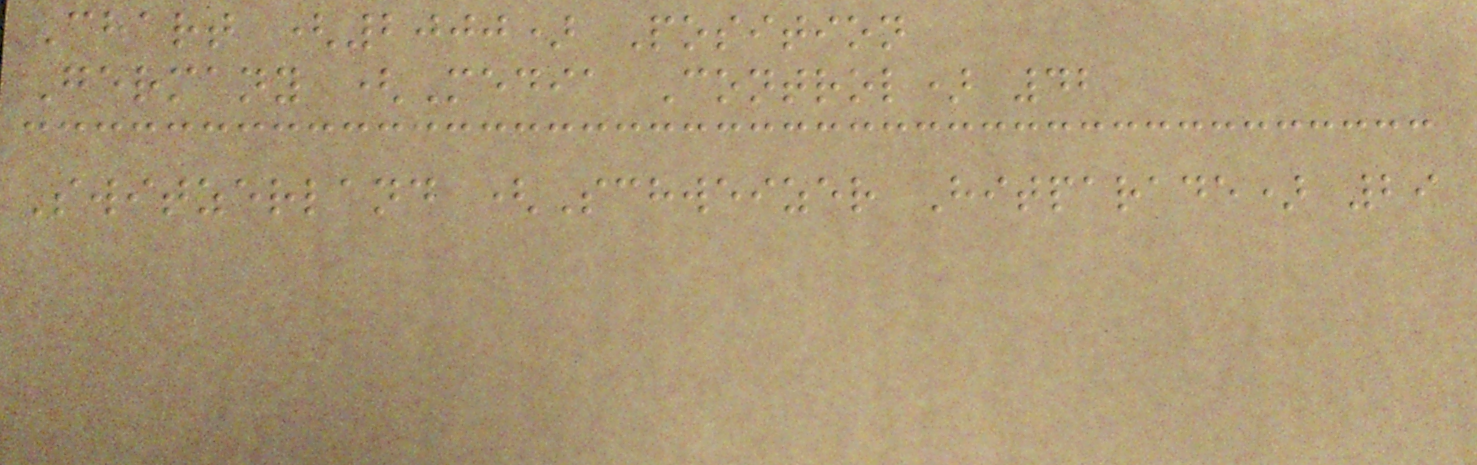Chart (2000) Position
Germany (Media Control) 42
Switzerland (Schweizer Hitparade) 29
